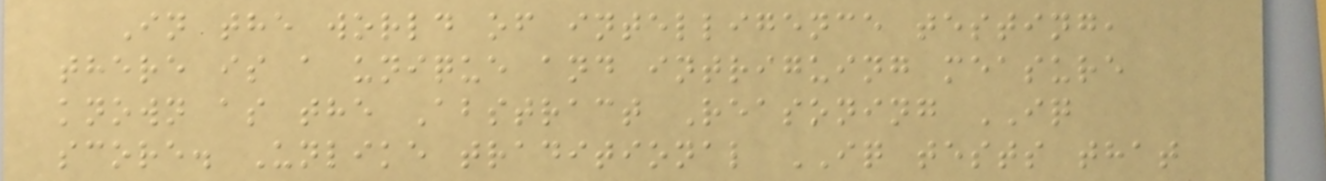In the world of intelligence testing,
there is a unique and intriguing measure
known as the Abstract Reasoning IQ
score. Unlike traditional IQ tests that
